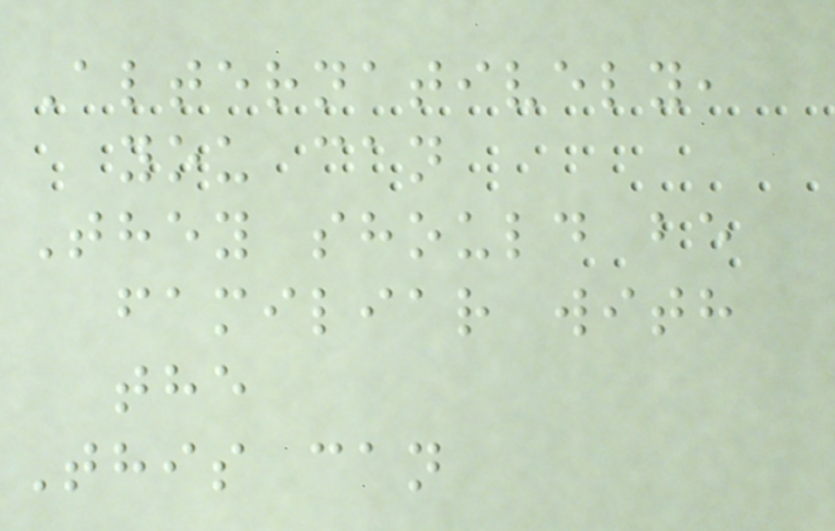Alternatively,
you can
They should be
familiar with
the
This can
